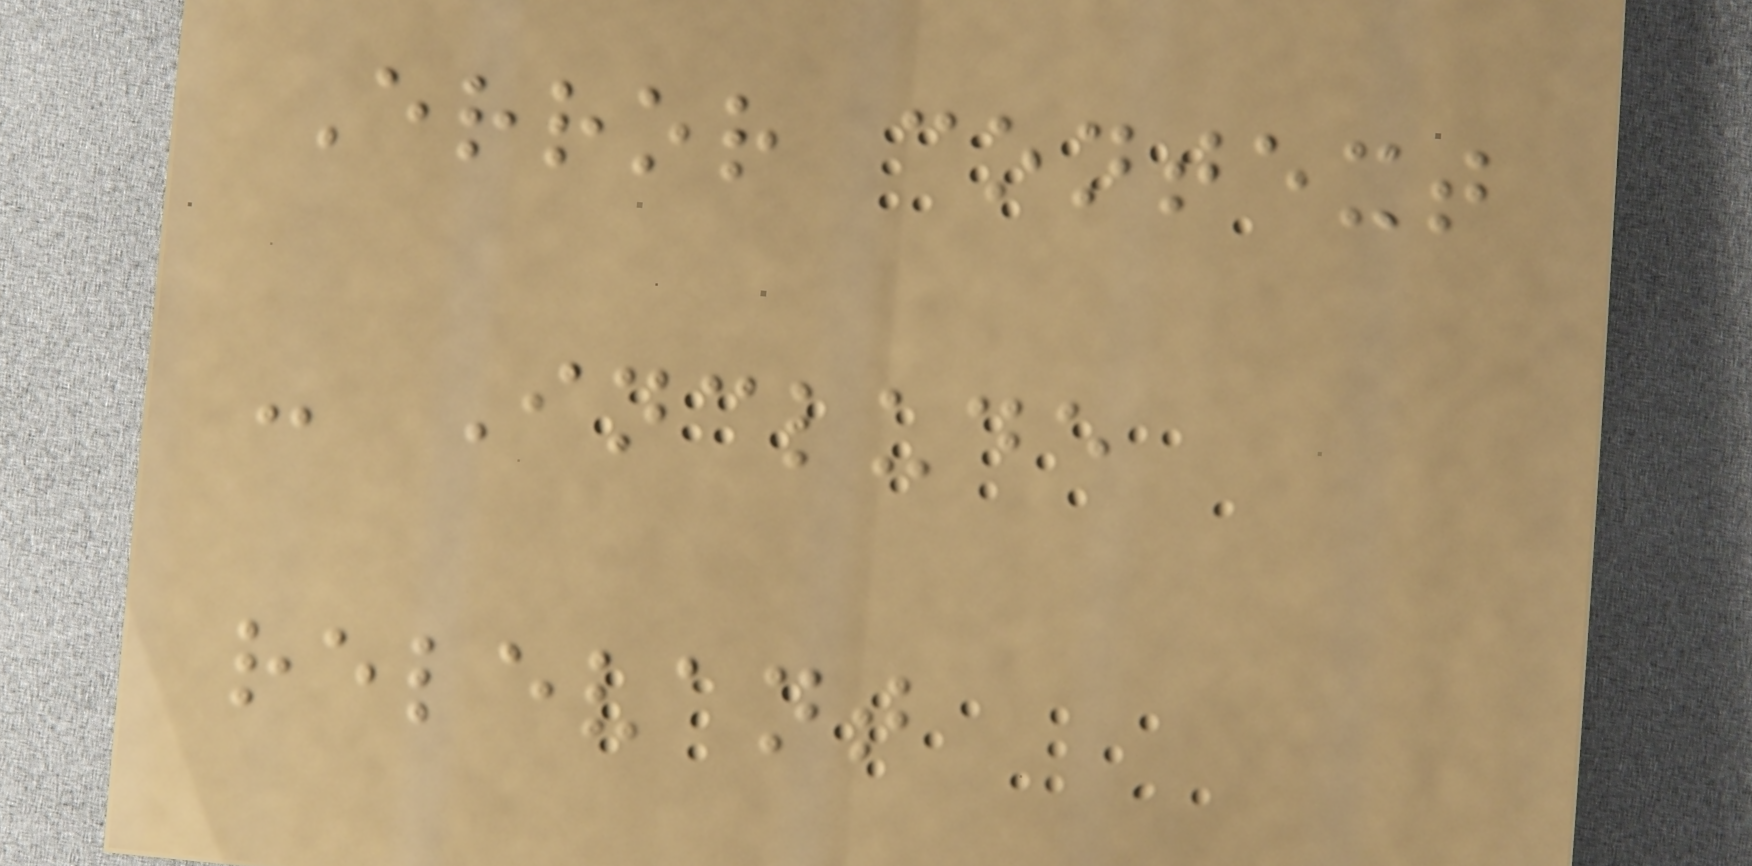Error context
- Include
relevant
